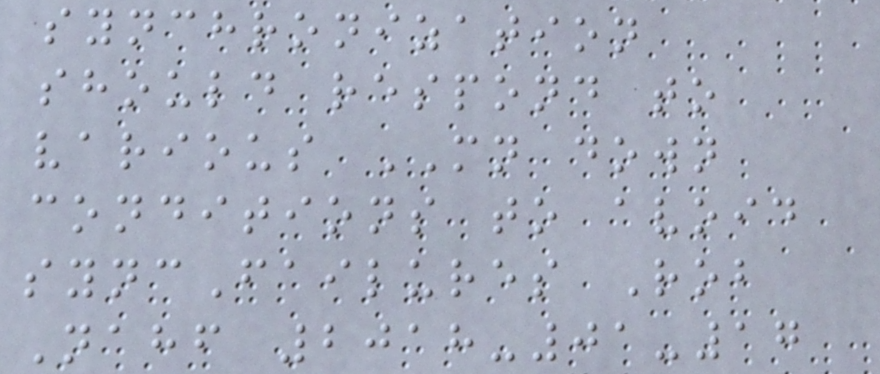synchronization
should respond to
various MN down
conditions to avoid
syncFailures Rob
Nahf 2018-01-17
